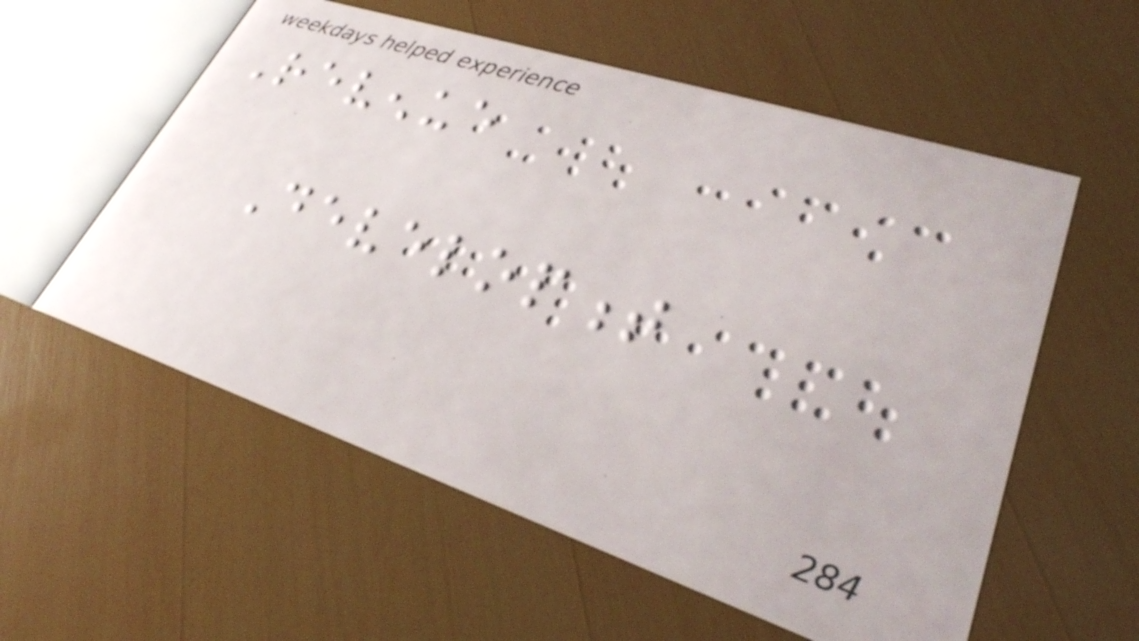Revenue
Development
